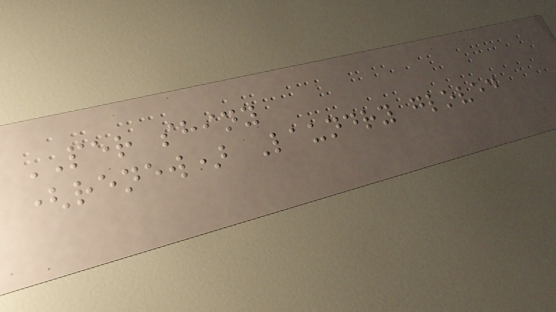PER shiny
(renew) Laundry gloved
